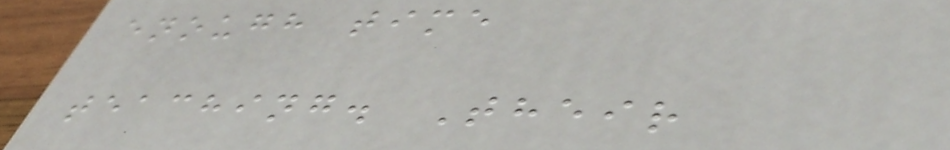enough time
teaching. Their
